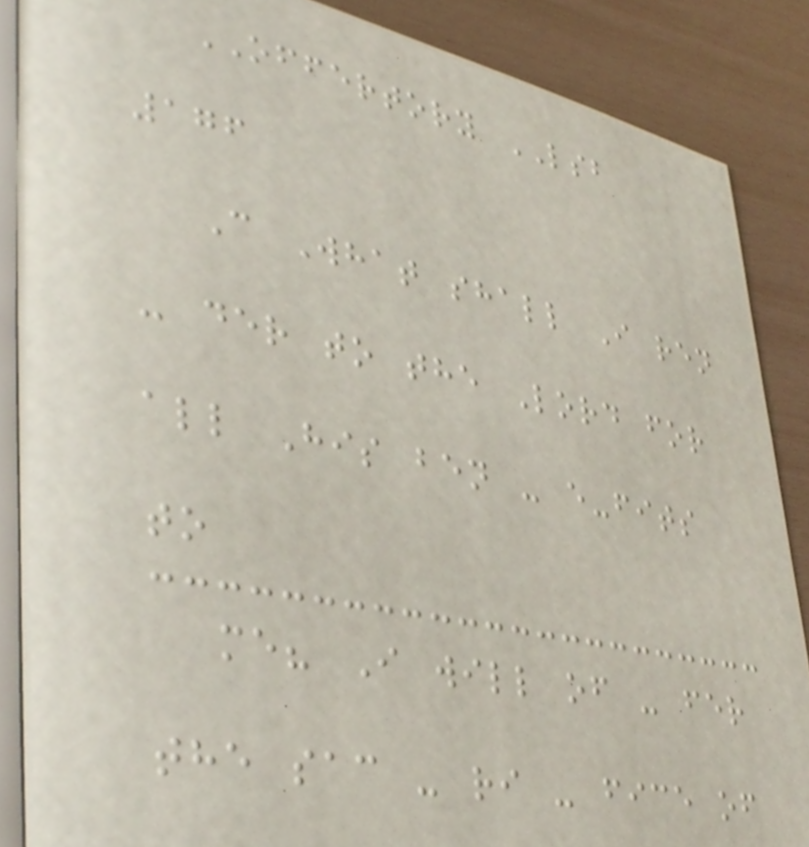OFFERTORY LSB
176
C What shall I ren
- der to the Lord for
all His ben - e-fits
to
me? I will of - fer
the sac - ri - fice of
